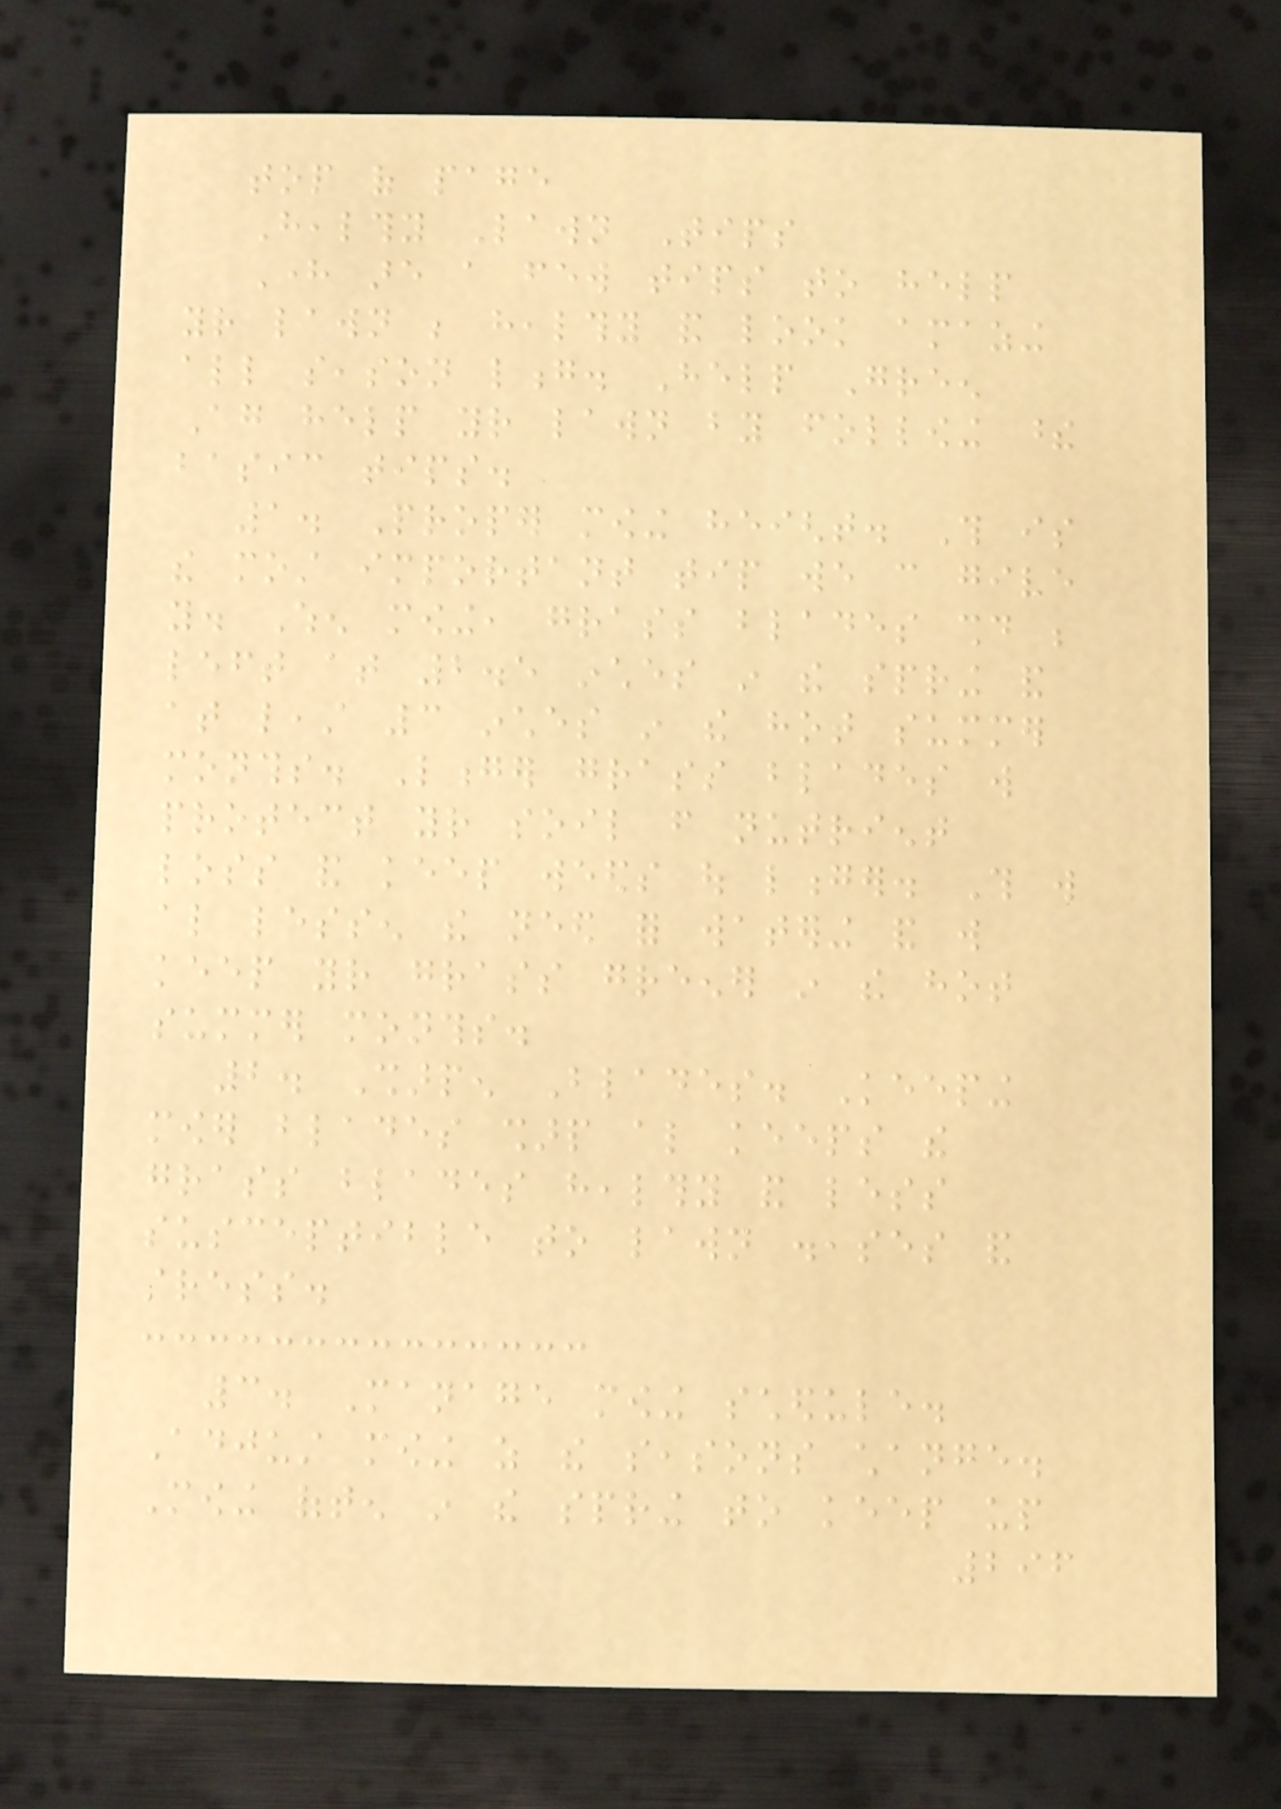top of page
Healthy Lawn Tips
Here are a few tips to help
your lawn be healthy and look amazing
all season long. Help Green
Again help your lawn by following these
basic tips.
1. Proper mowing height. This is
the most important tip we can give
you. When mowing, grass blades should be
left at 2.5 inches in the spring and
at least 3 inches in the hot summer
months. Longer grass blades will
protect your soil from nutrient
loss and keep weeds out longer. This will
also lessen the need for watering and will
keep your grass greener in the hot
summer months.
2. Sharpen Blades. Keeping
mower blades sharp also keeps the
grass blades healthy and less
susceptible to lawn diseases and
stress.
3. Manage mowing schedule.
Adjust mowing as the seasons change.
Mowing often in the spring to keep up
296
